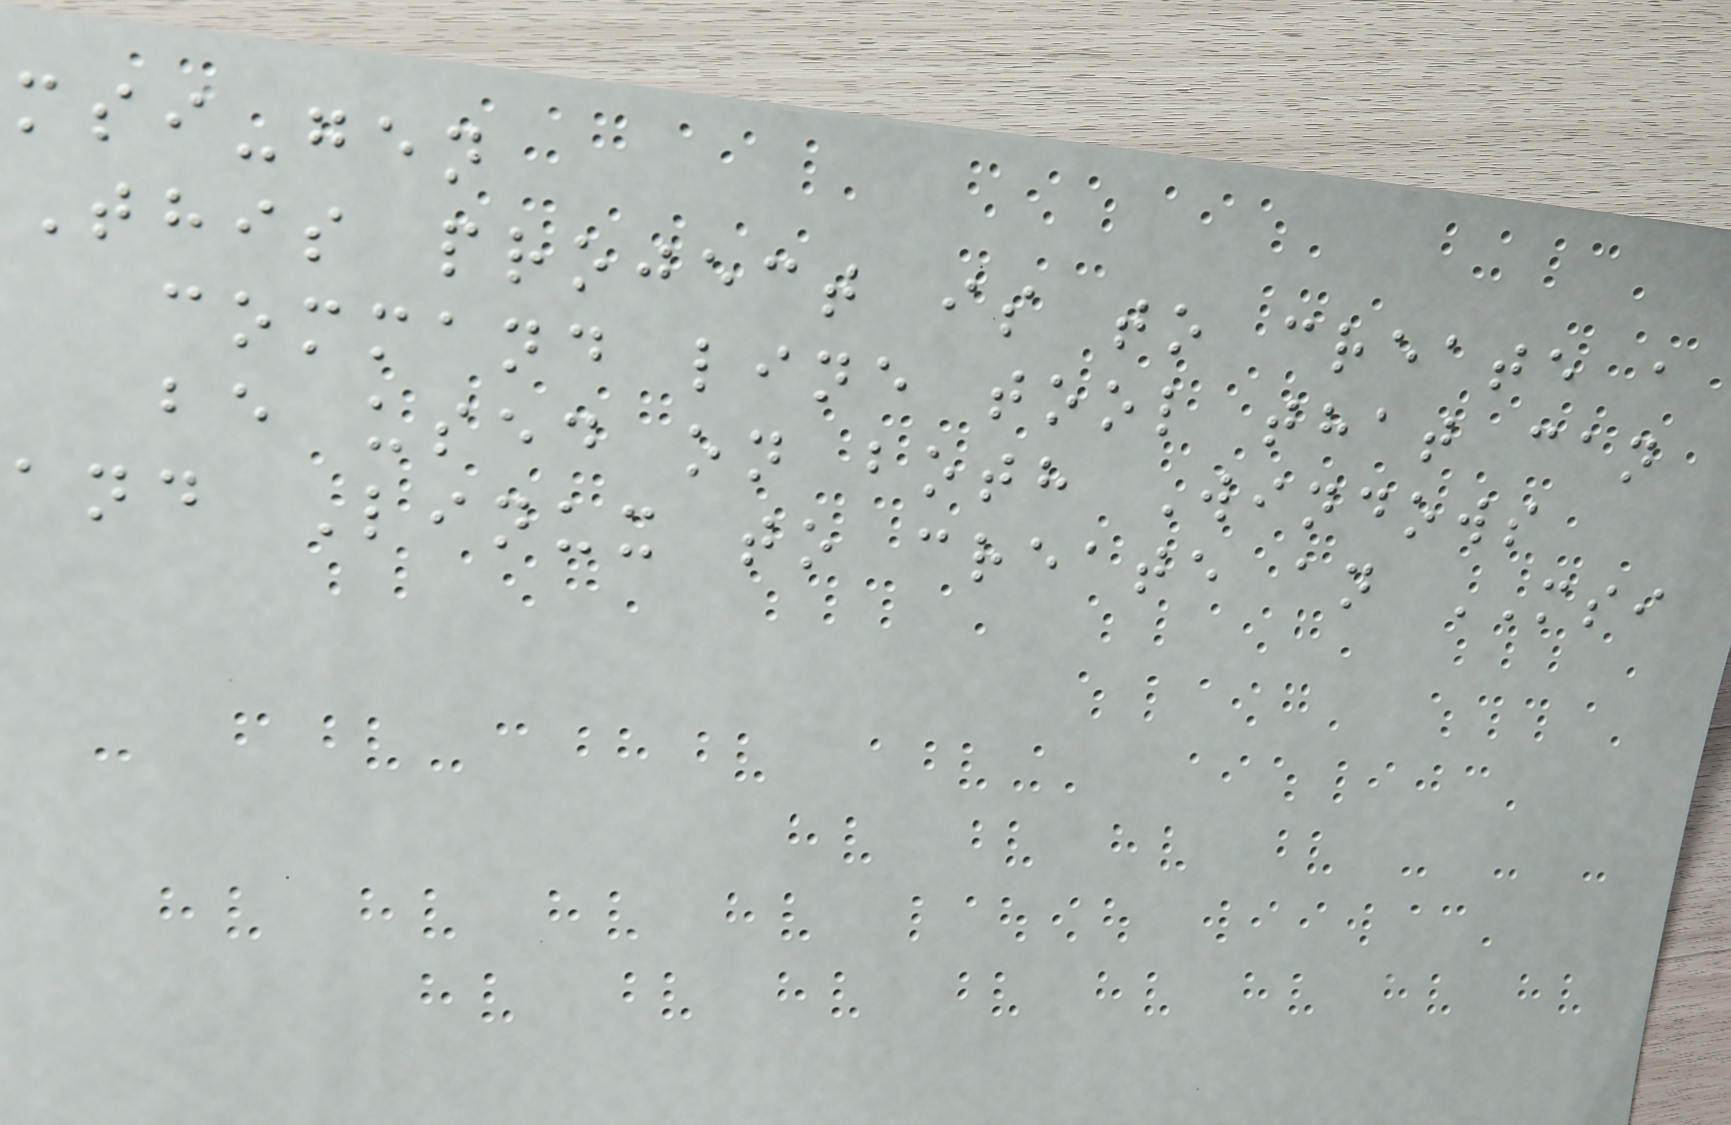msi-gen
This project is to create a
command line tool that can
be used on both Windows
and Linux to create an MSI
